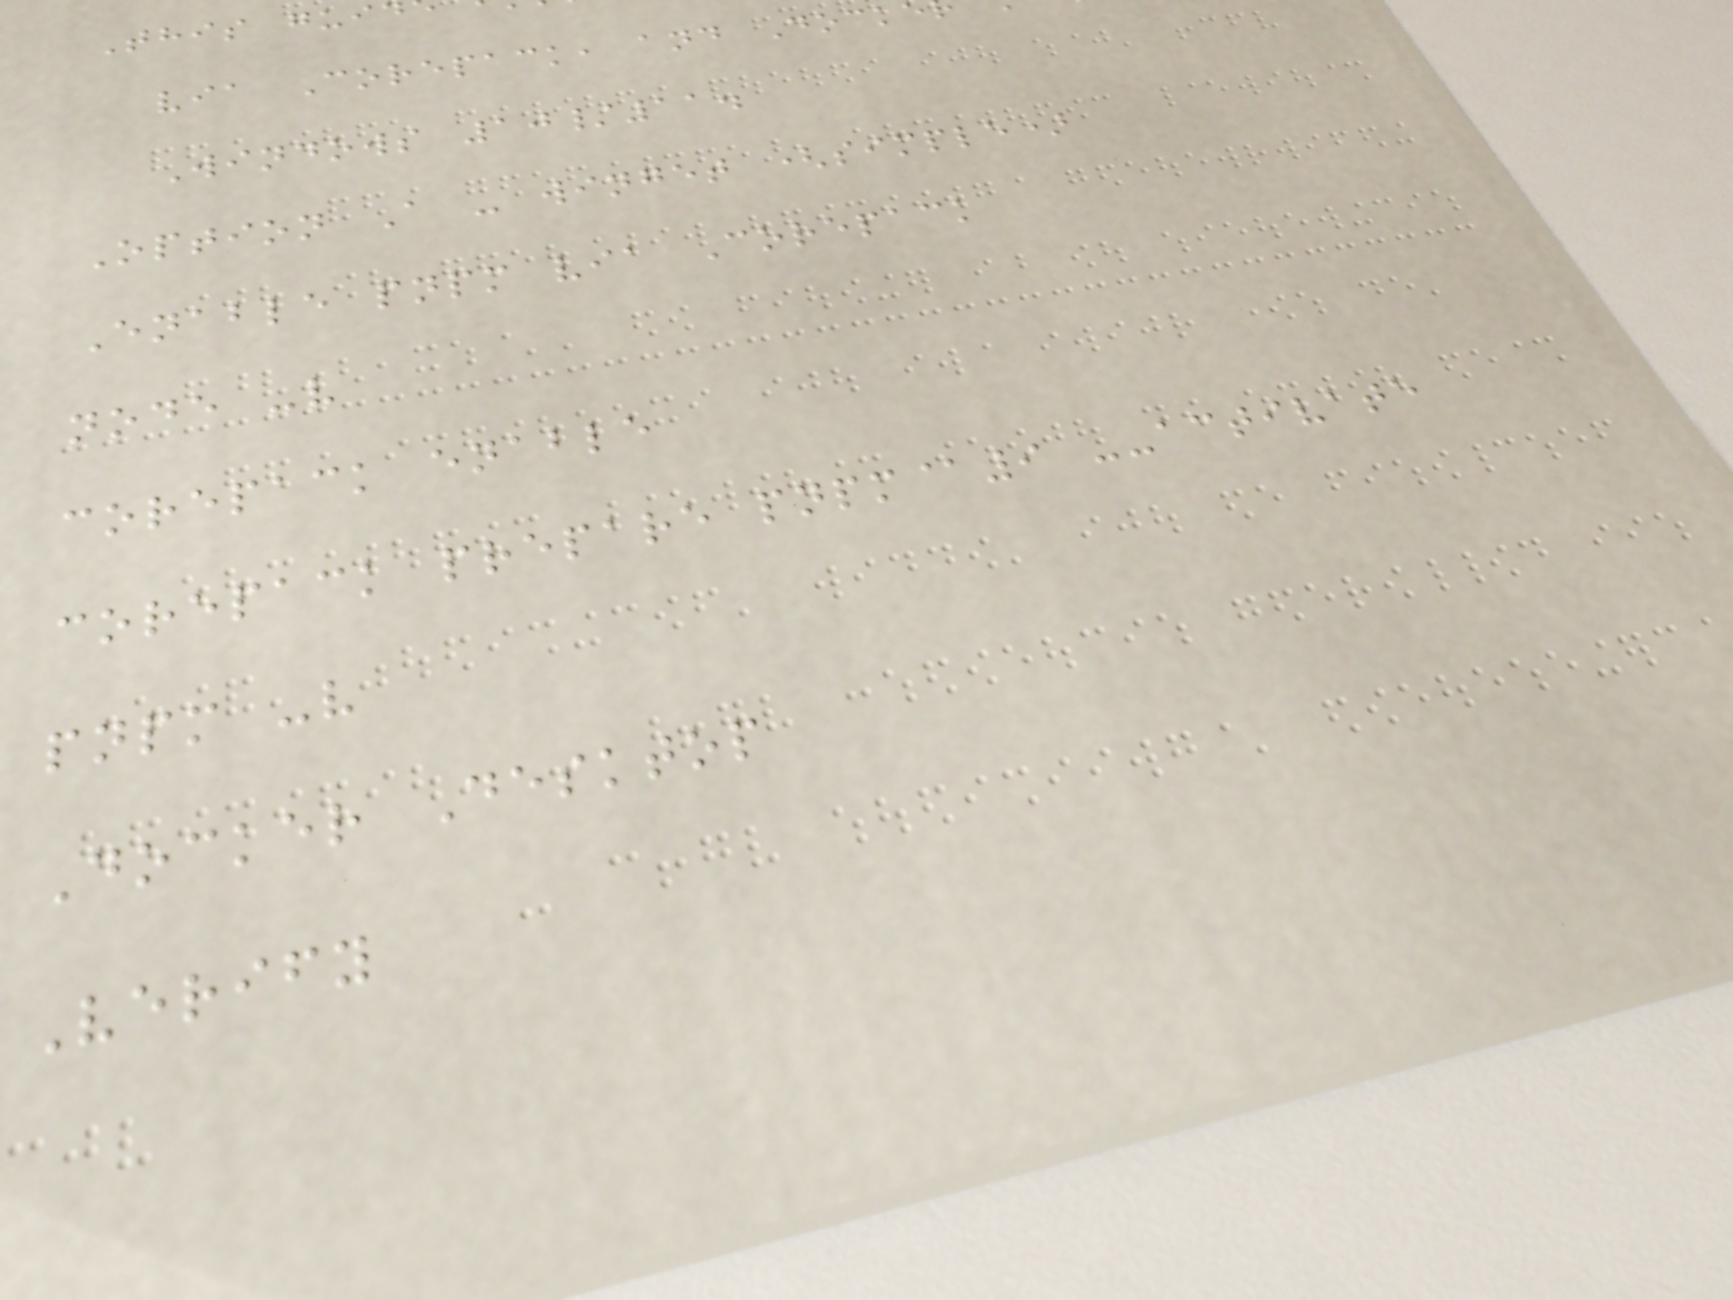via Corepack, and Dock
Windows 10/11.
Option A - winget (simple)
Enable pnpm via Corepack
node -v
corepack enable
corepack prepare pnpm@9 --activate
pnpm -v
Docker Desktop
Verify
